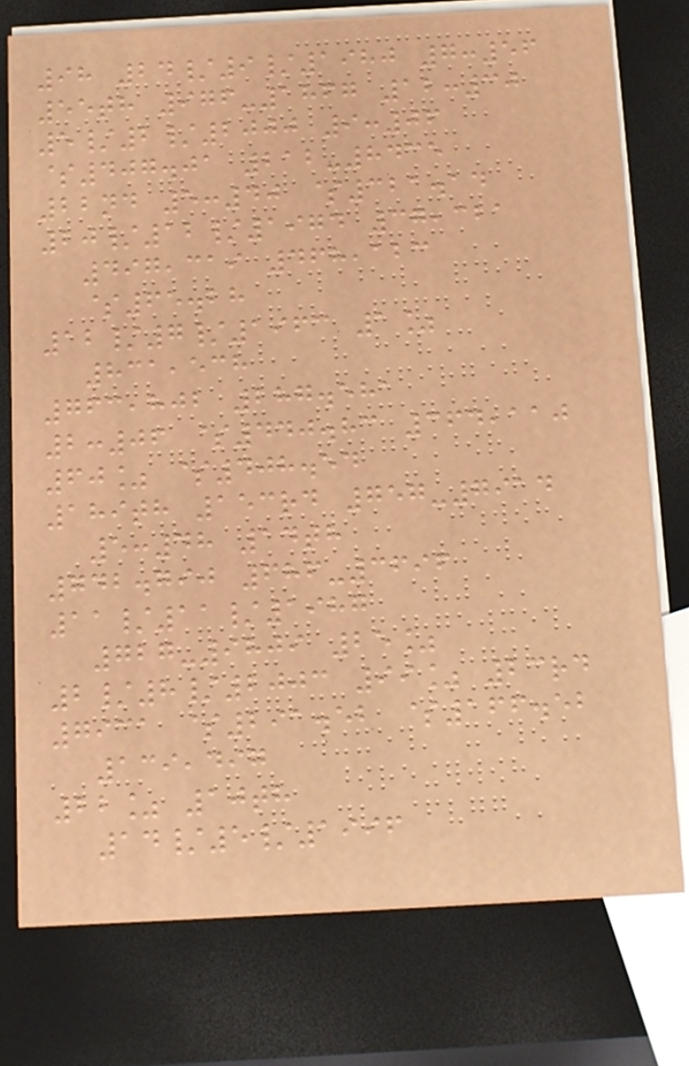98 24/9/1980 7:56
55th 976-1867 12:30
5/2/2000 9:06
$407.01 212-8435
22nd 5:40 $321.14
20/12/1974 37,321
497,319 468,123
$65.28
12/7/1963 1%
831,538
763,802 287.581
2:06 $440.83 364,110
60% $408.54
189th 153rd 757-7914
5:48 14th
742.790 686-3696
11/11/1987
727-9809 25%
2/8/2003 99% 23rd
7931 $291.52 $166.52
139,497
22% 10th
14/5/1996
